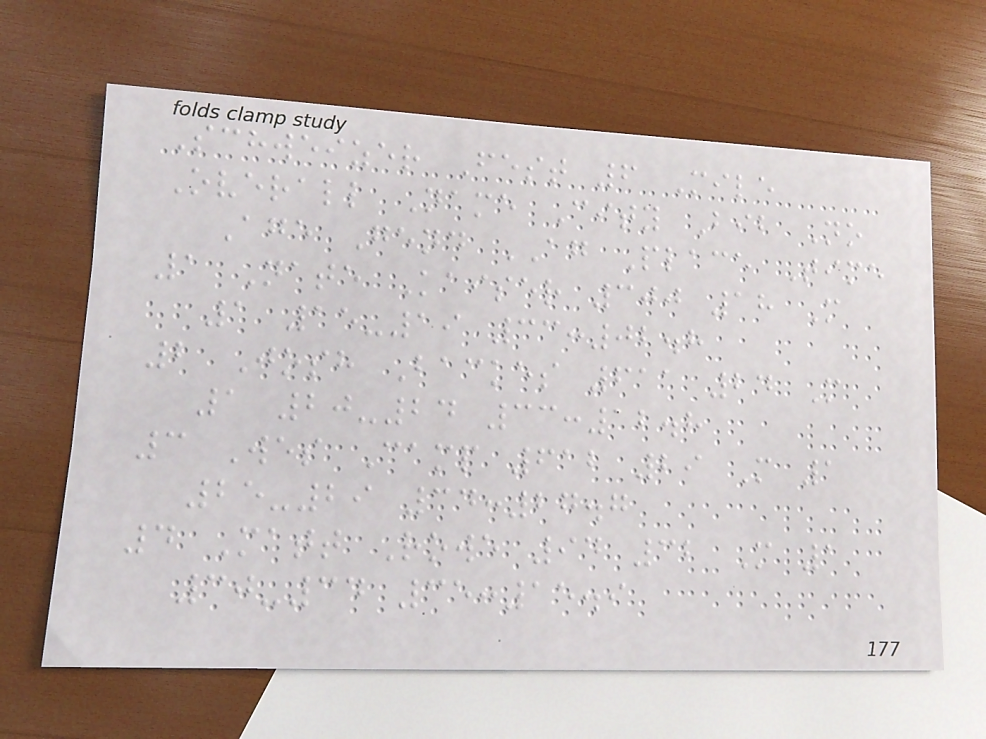Schweizer Fest 6 Mile
Overall Name City Bib No
Age Gend AG Place Time
1 Nate Kaiser 300 18 M
1 15-19 33:02.8
2 Josh Backes 611 24 M
1 20-24 33:12.8
3 Wes Camp 612 29 M 1
25-29 34:27.7
4 Matt Rowe 94 32 M 1
30-34 35:15.9
